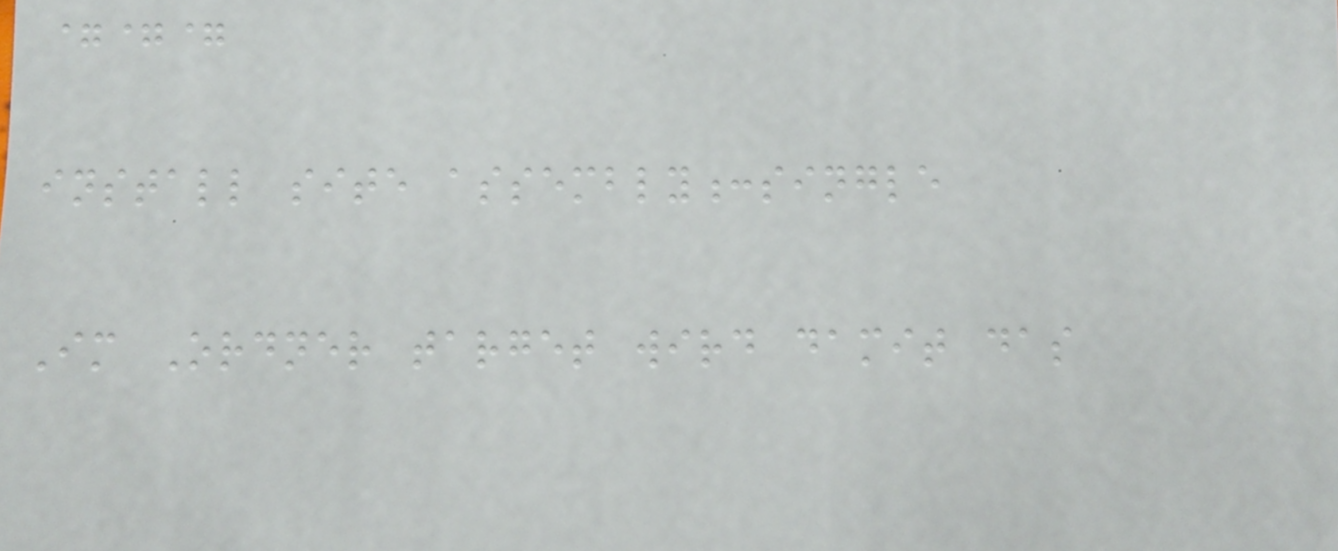===
install site assembly:single
Im Ordner target wird damit das
